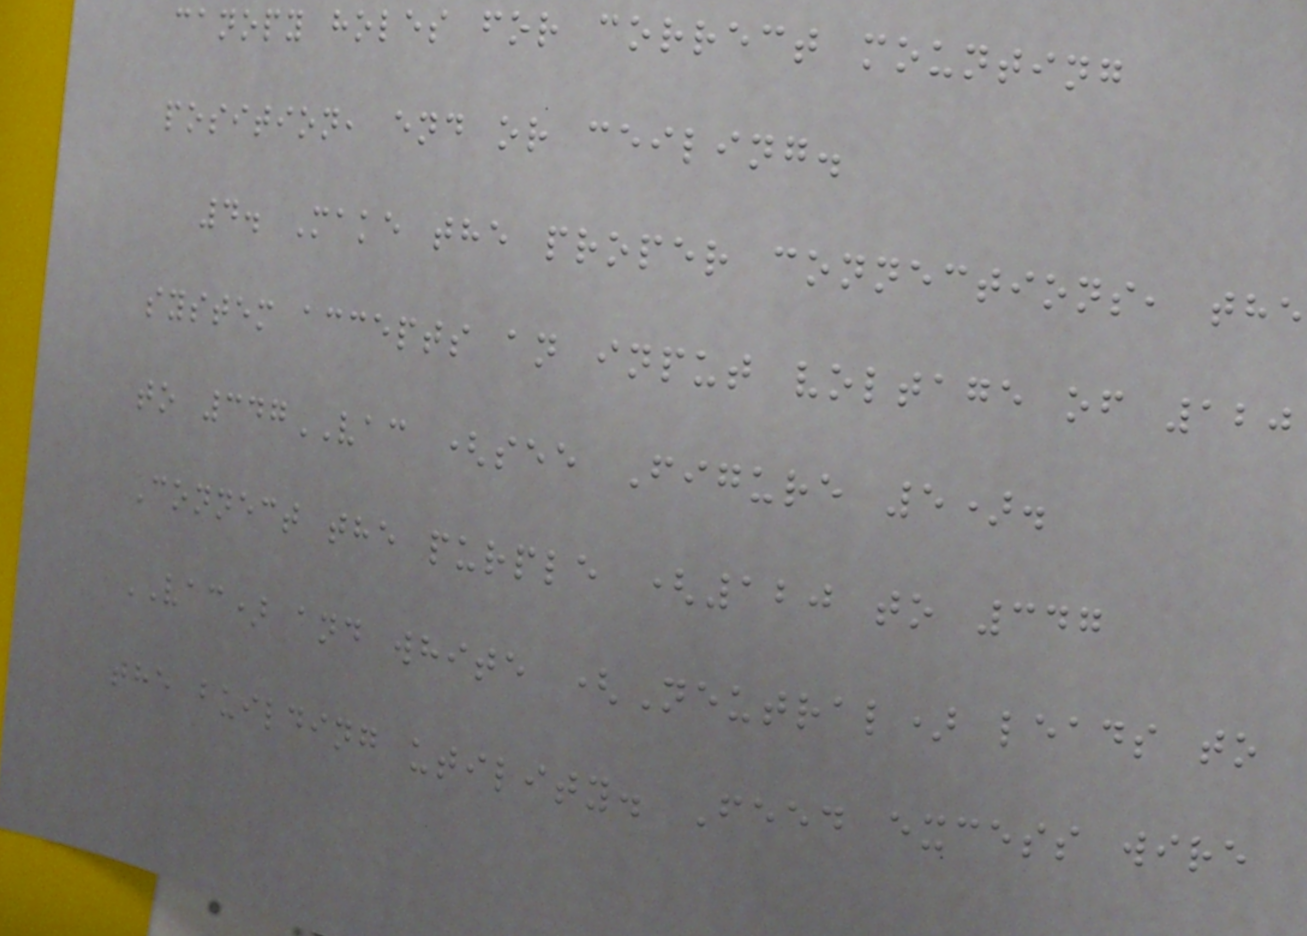canopy holes for correct mounting
position, end or ceiling.
4. Make the proper connections, the
system accepts an input voltage of 120
to 347VAC (see Figure 5).
Connect the purple (120 to 347
VAC) and white (Neutral) leads to
the building utility. Feed excess wire
